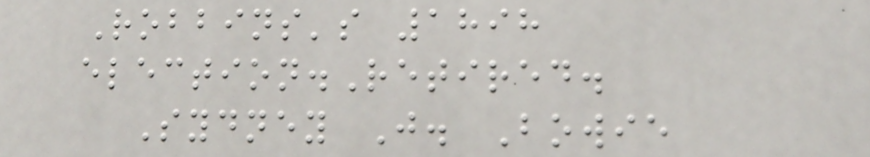Robbins's 1898
election.Retired.
Sydney J. Bowie
